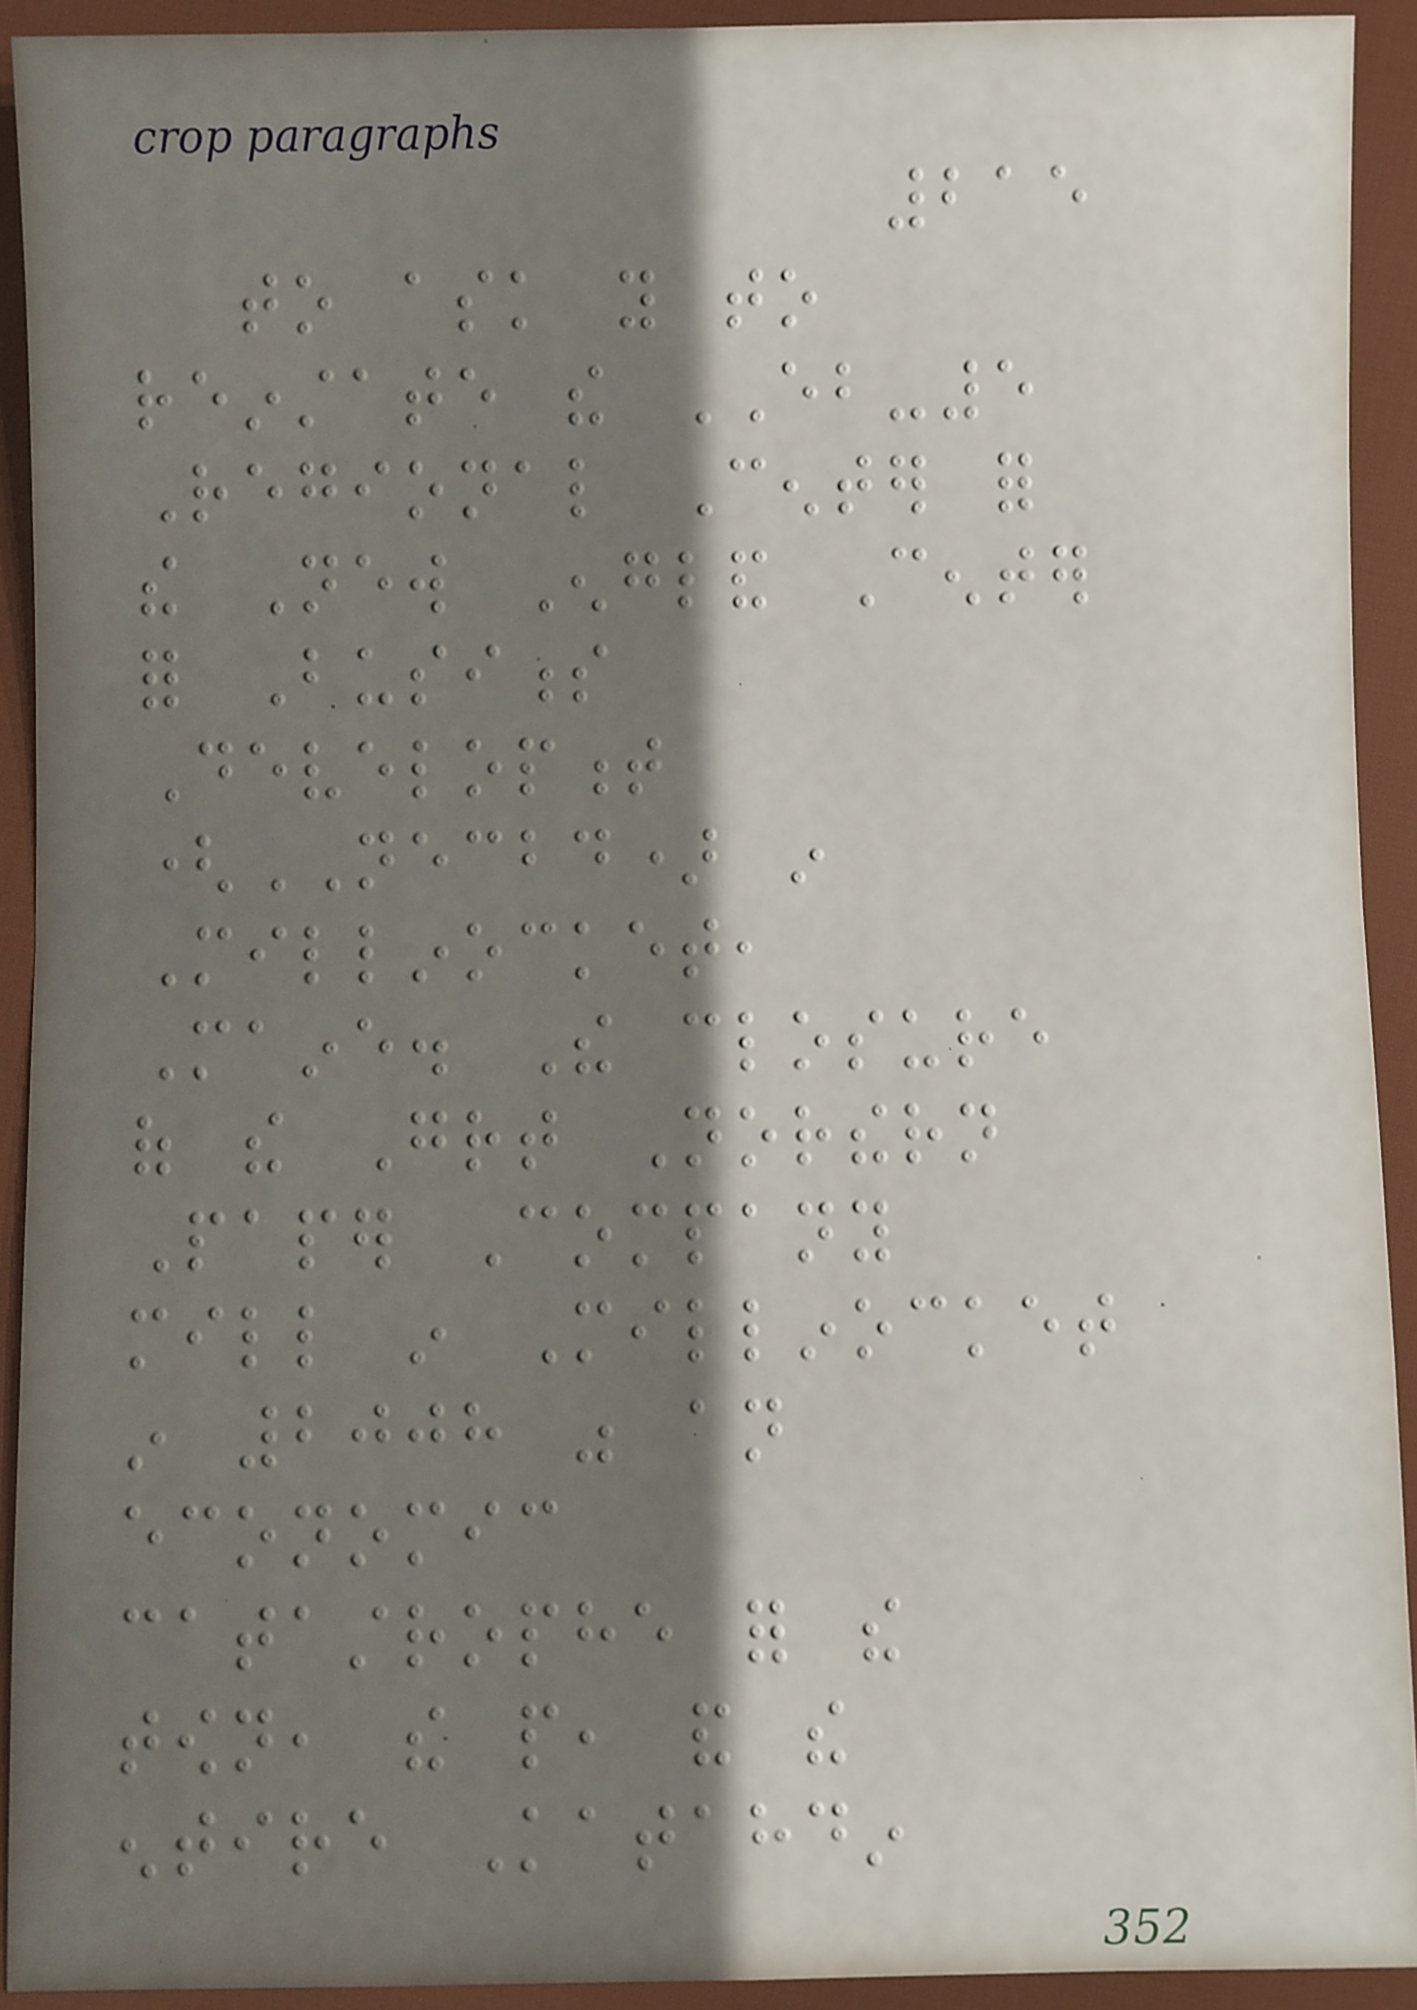215
to ask you to
reinstate the EB-5
Regional Center for
the New England Center
for Business
Development
(NECBD) in
Millinocket,
Maine. The closure
of the Great Northern
Paper Company
mill in Millinocket
in 2008 was an
economic
catastrophe for the
town, the people, and the
entire Katahdin
